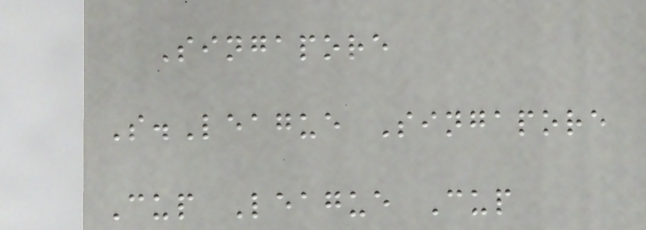Singapore
S.League Singapore
Cup League Cup
